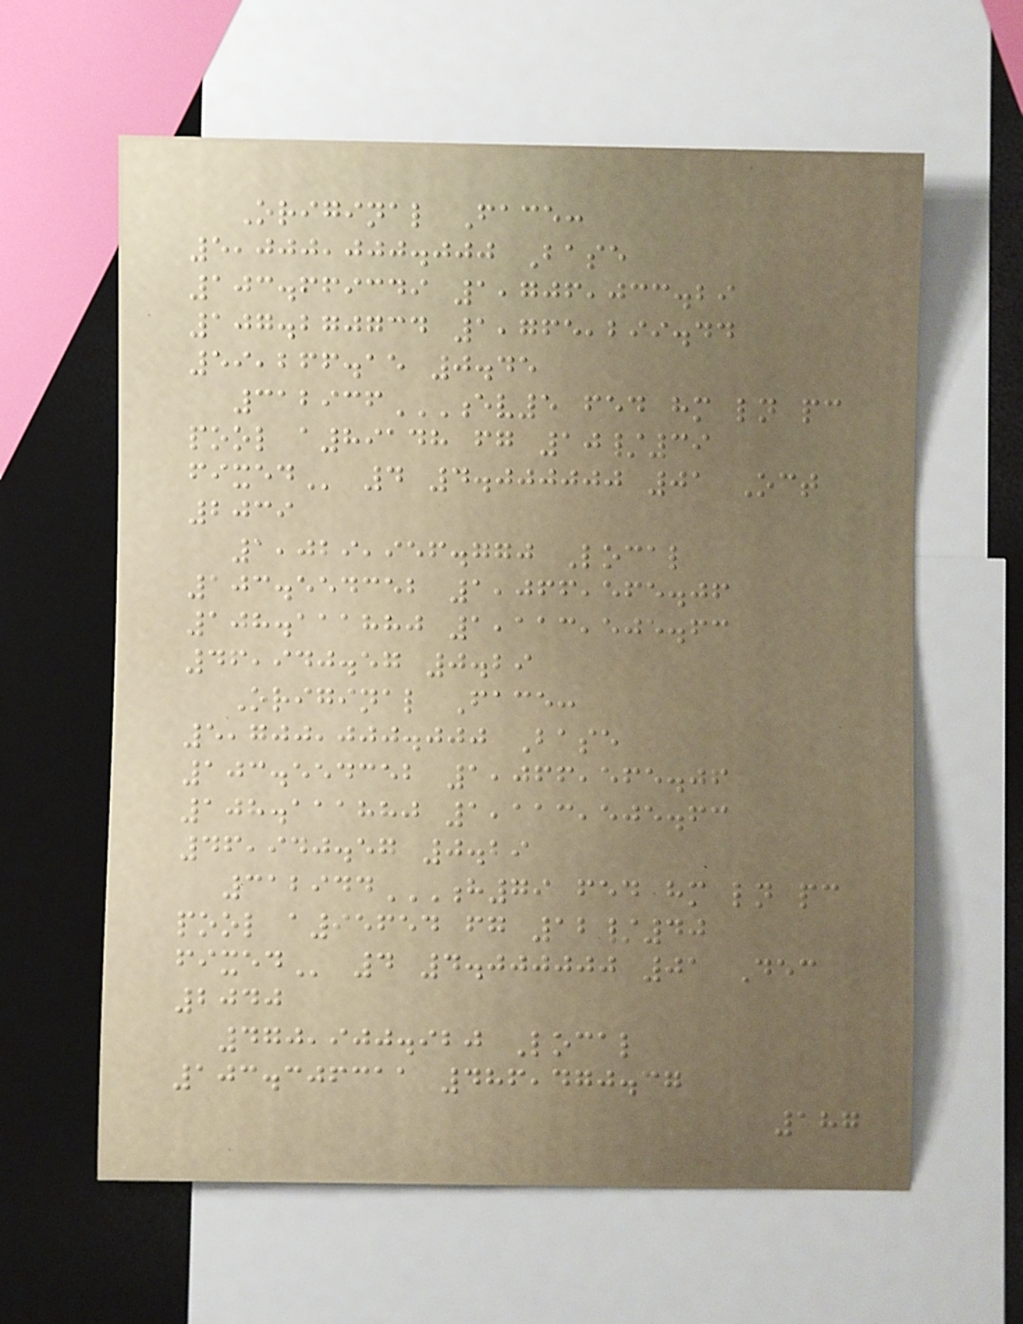Original Face:
5,000,000.000 Base
103.669349 1,706,033.29
107.270734 1,765,299.44
59,266.15 0.45
312936EV5 FED HM LN PC
POOL A89148 FG 10/39
FIXED 4 4.000000 01 Oct
2039
1,029,956.770 Local
103.554352 1,066,565.06
108.111880 1,113,505.63
46,940.57 0.29
Original Face:
5,700,000.000 Base
103.554352 1,066,565.06
108.111880 1,113,505.63
46,940.57 0.29
312944H79 FED HM LN PC
POOL A95654 FG 12/40
FIXED 4 4.000000 01 Dec
2040
470,900.920 Local
103.306311 486,470.37
187
